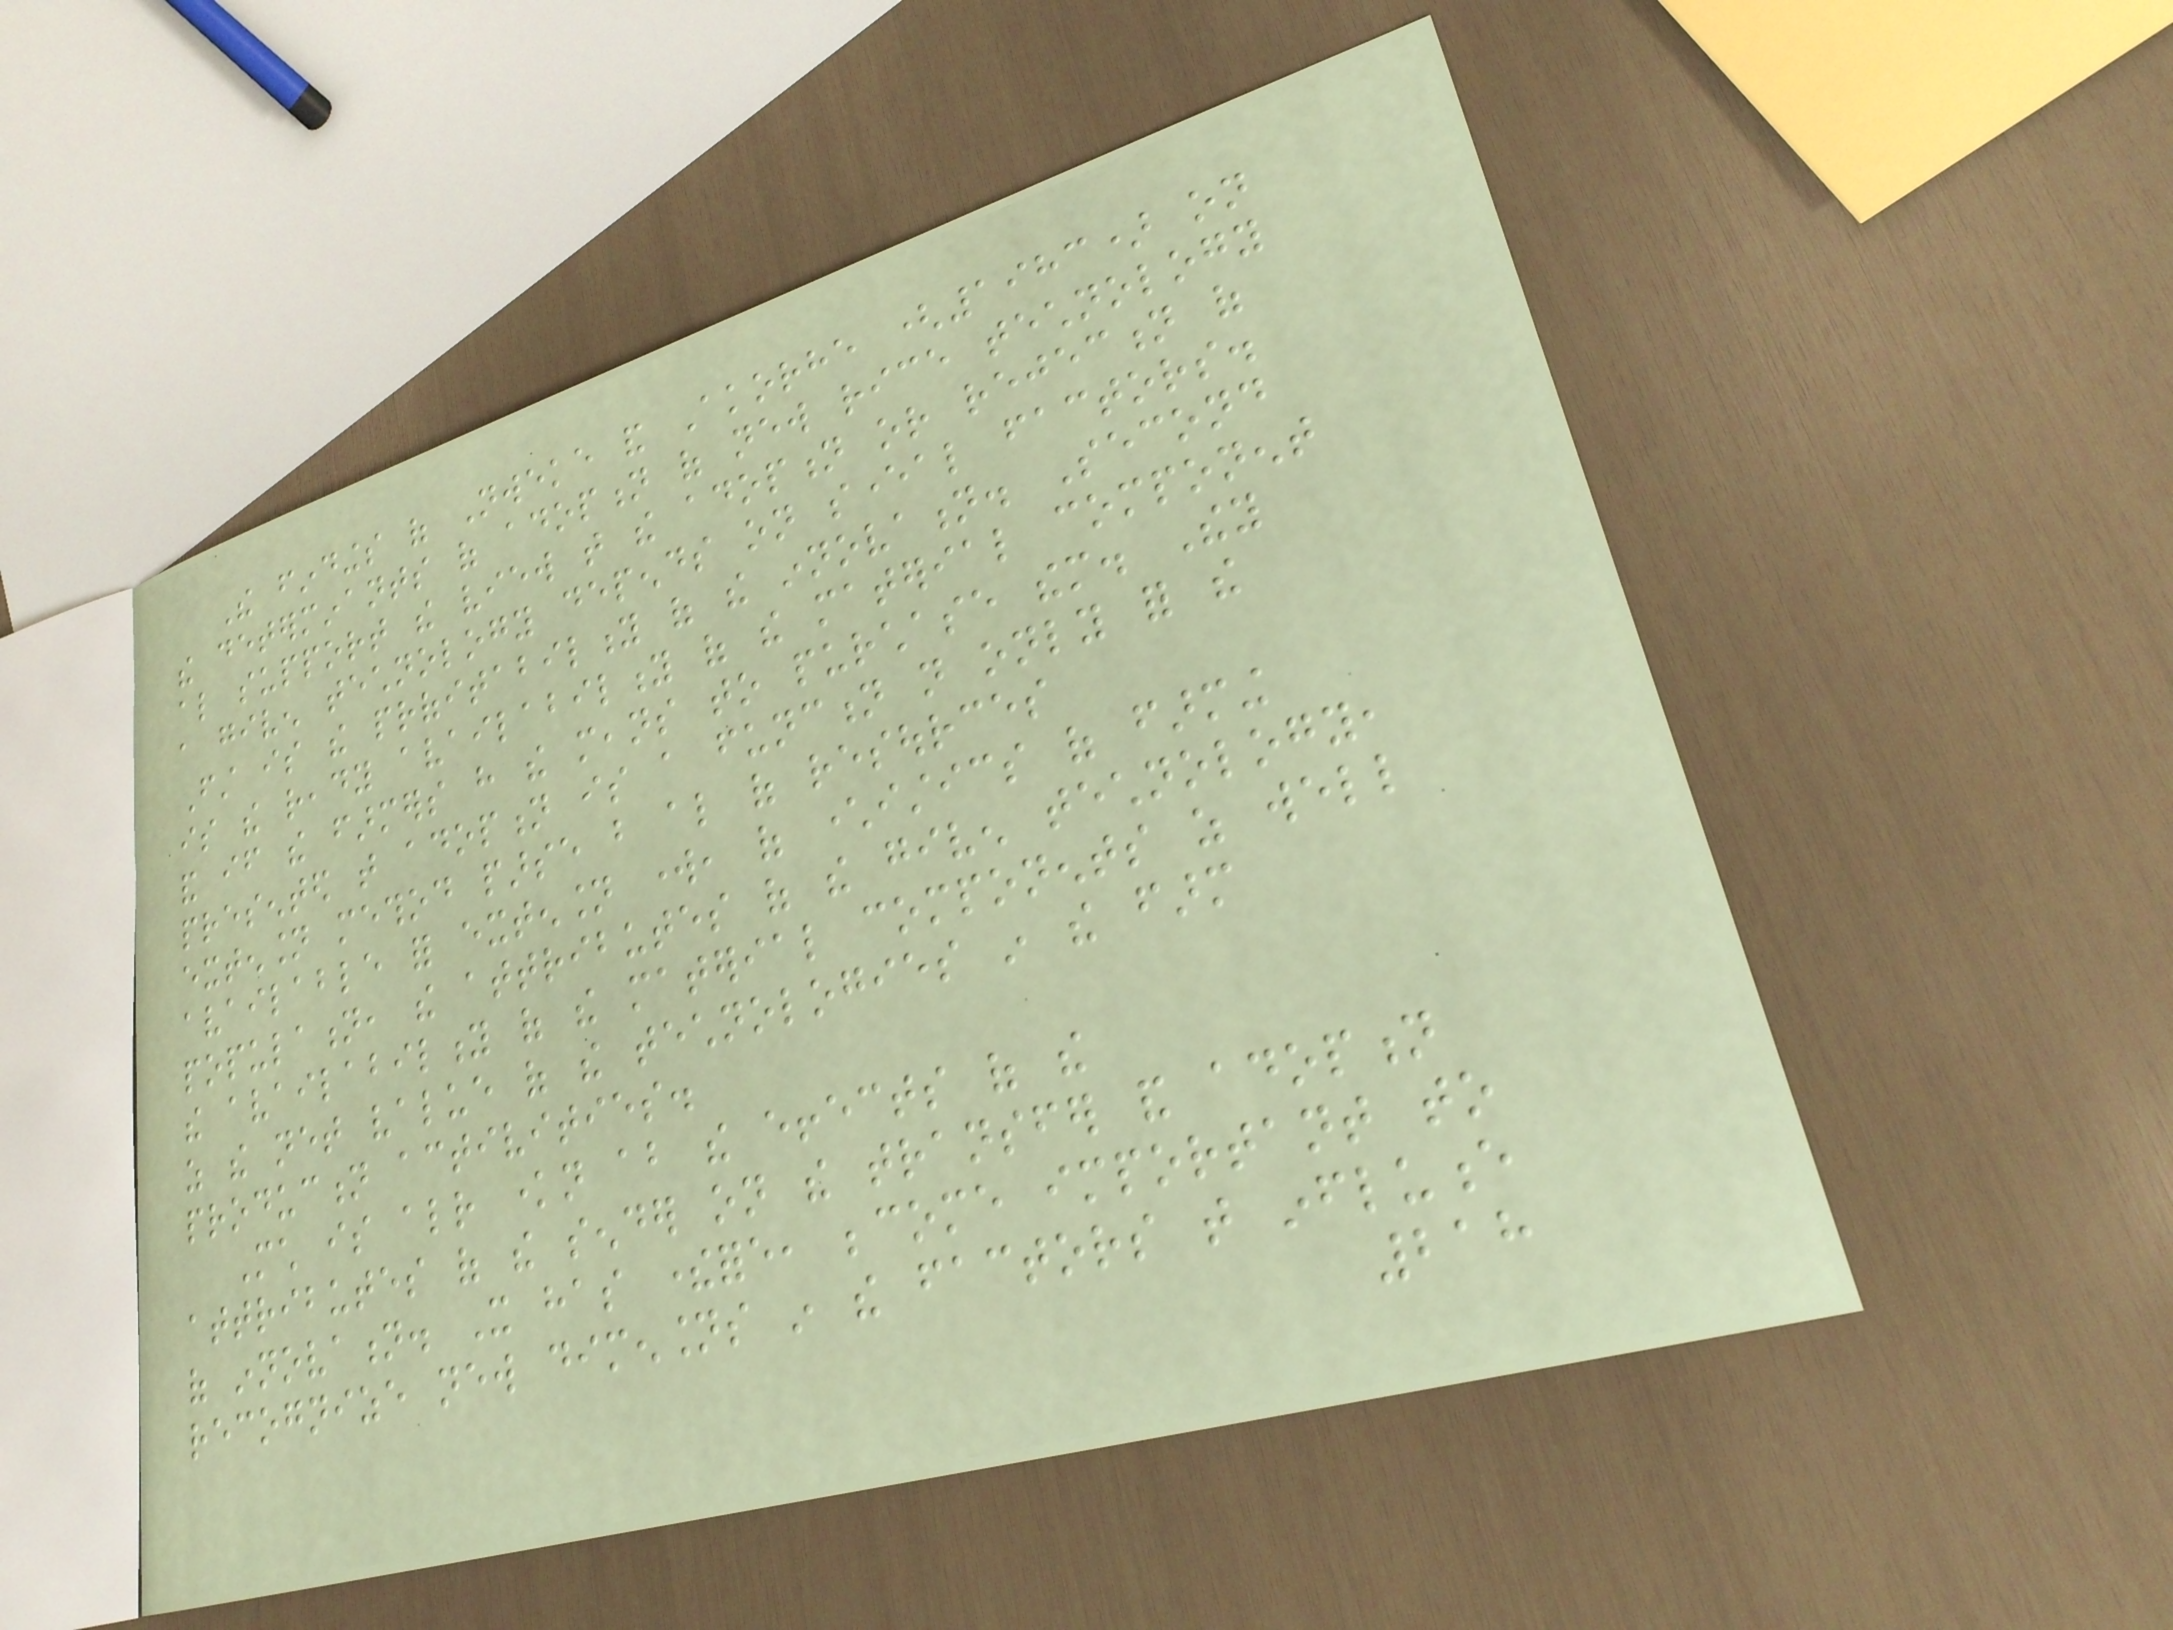The findings of Nweke and Akorhe (1983) on
the determinants of adoption of new rice technology
also support the view that the adoption or rejection of
a given technology depends on several factors.
First is the profitability of the innovation. Second
is the ready availability of the material component
and if the farmers have the means to purchase them. They
presented that adoption is a function not only for the
extension method parse but also of resources
available for extension work, of characteristics of farming
population, the attributes of the given technology,
the availability of the material components as well
as the net value of the technologies in the farm
production activities.
Much is already known about the effects of the
attributes of the sender on the transfer and adoption
of innovation. It has therefore, become important to
recognize new dimensions in the factors that influence
218
